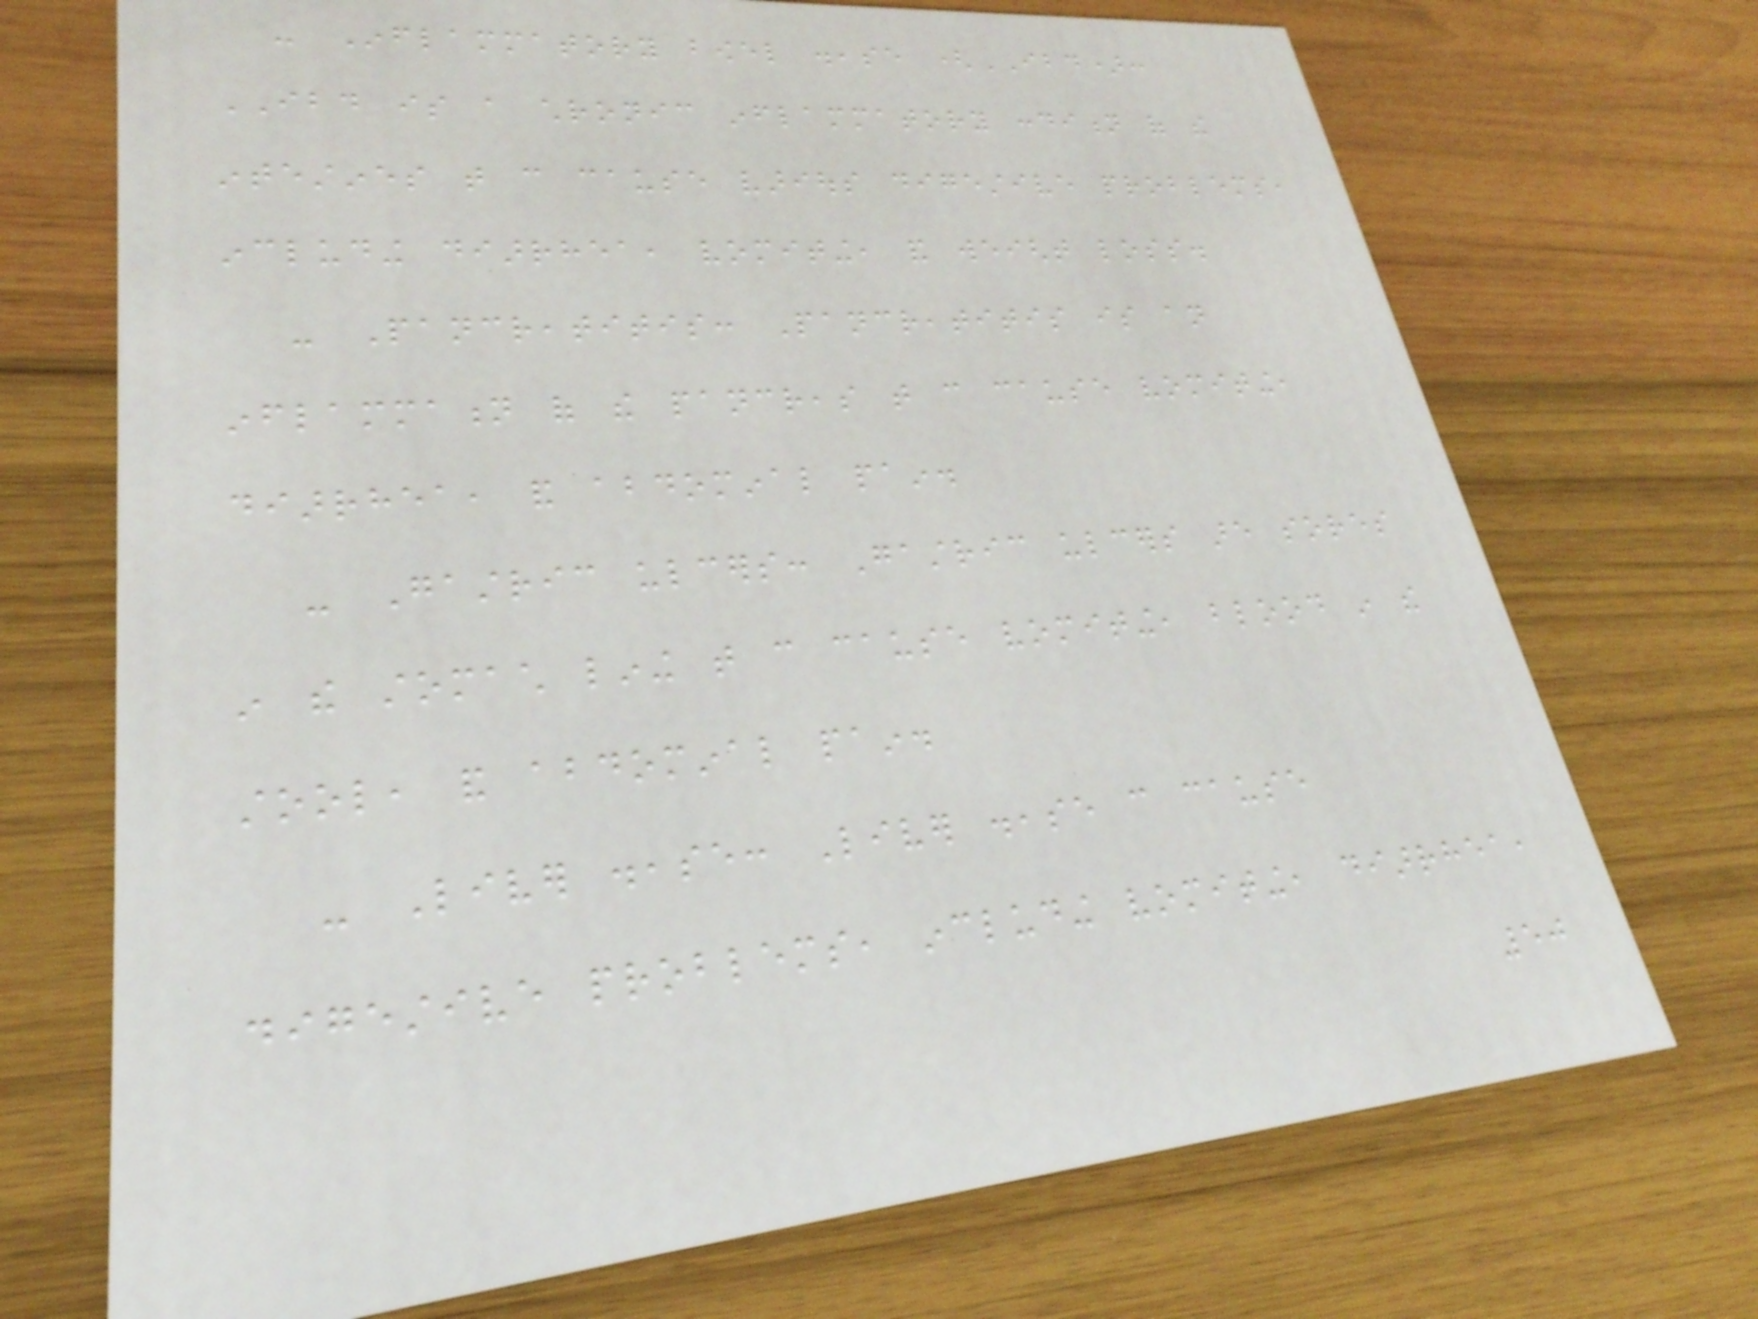- Inflammatory bowel disease (IBD):
IBD is a chronic inflammatory condition of the
intestines that can cause various digestive problems,
including diarrhea, vomiting, and weight loss.
- Pancreatitis: Pancreatitis is an
inflammation of the pancreas that can cause vomiting,
diarrhea, and abdominal pain.
- Gastric ulcers: Gastric ulcers are sores
in the stomach lining that can cause vomiting, blood in the
stool, and abdominal pain.
- Liver disease: Liver disease can cause
digestive problems, including vomiting, diarrhea,
50
